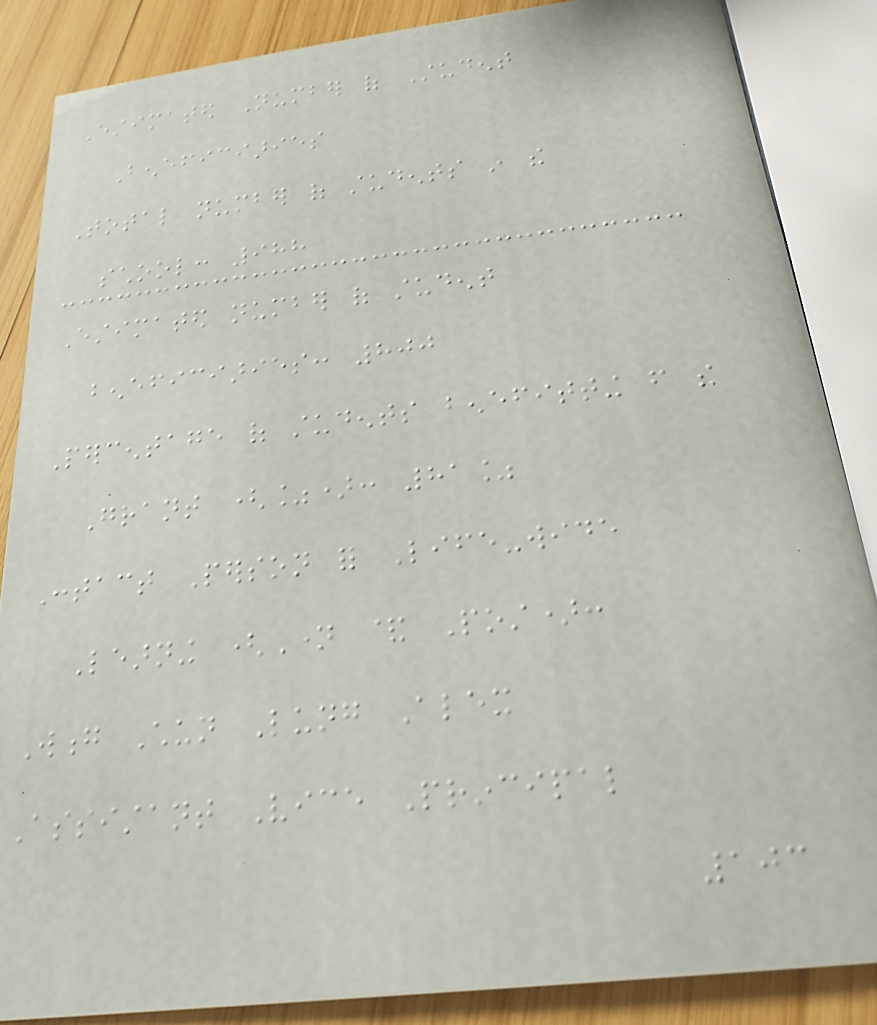Estimated Number of Student
Beneficiaries
Total number of students in the
school: 988
Estimated number of student
beneficiaries: 800
Percentage of students benefitting from the
Grant (%): 81%
Contact Person for Life-wide
Learning (Name & Post):
Wong Chun Lung Alex
Assistant Vice Principal
103
